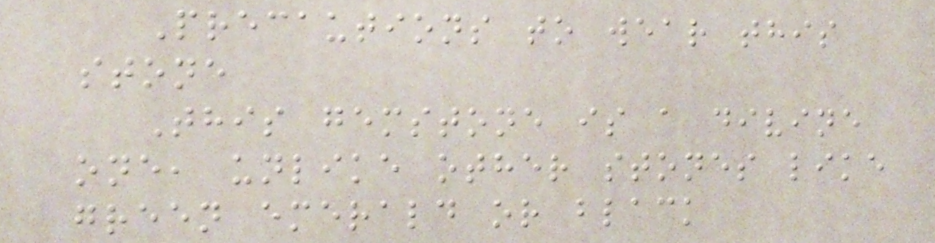Precautions to wear this
stone
This gemstone is a divine
one, unlike other stones like
green emerald or black
